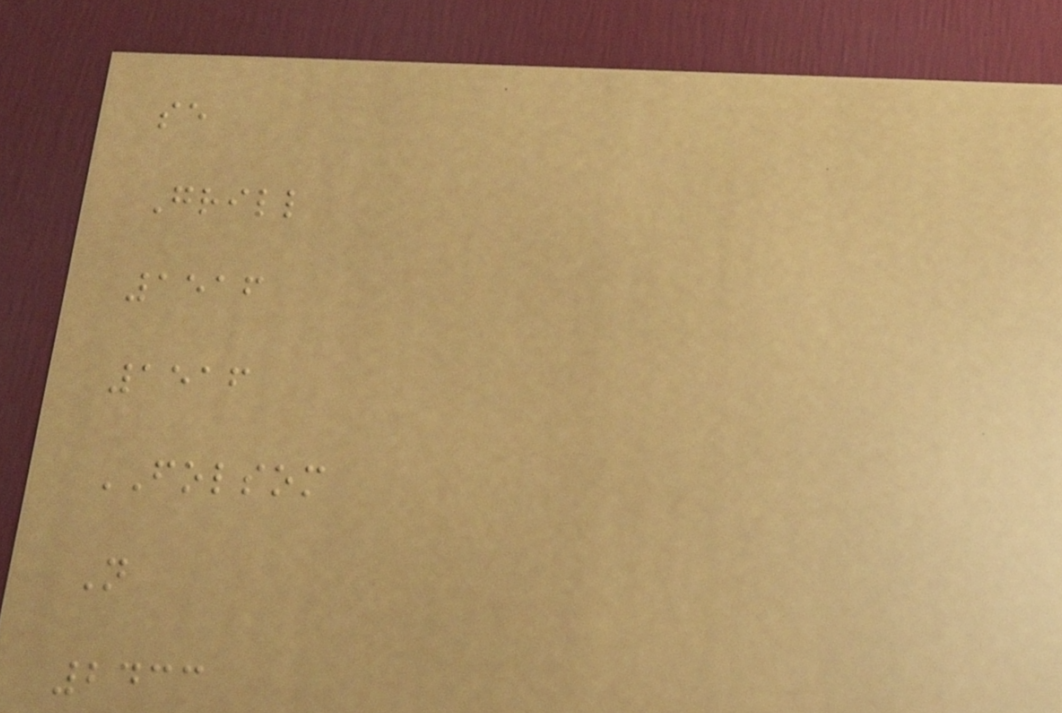se
Grill
1516
1516
FOLSOM
N
2433
